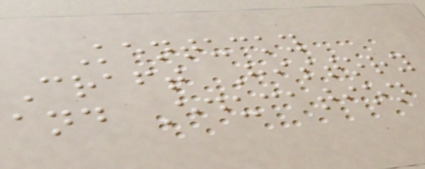Kentucky
Craft History
and Education
